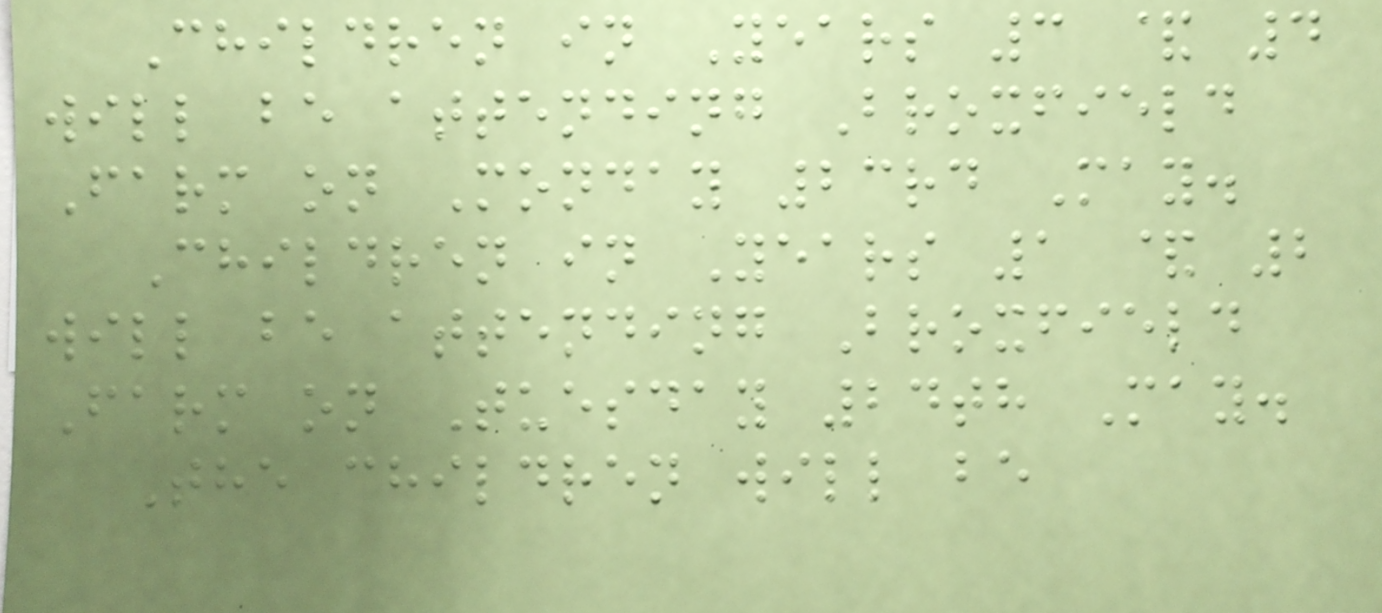Children in Years 3 & 4
will be attending Broxfield
Farm on Monday 23rd May.
Children in Years 1 & 2
will be attending Broxfield
Farm on Tuesday 24th May.
The children will be
